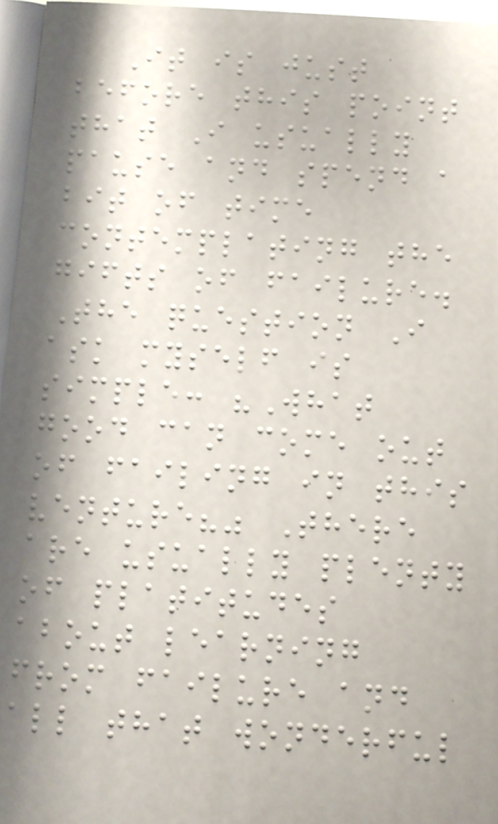It is just
before this point
that I usually
pause and spend a
bit of time
contemplating the
gifts of failure.
The question I
ask myself is
simple: "What
good can come out
of failing in this
venture?" There
are usually plenty
of platitudes
about learning
from failure and
all that wonderful
